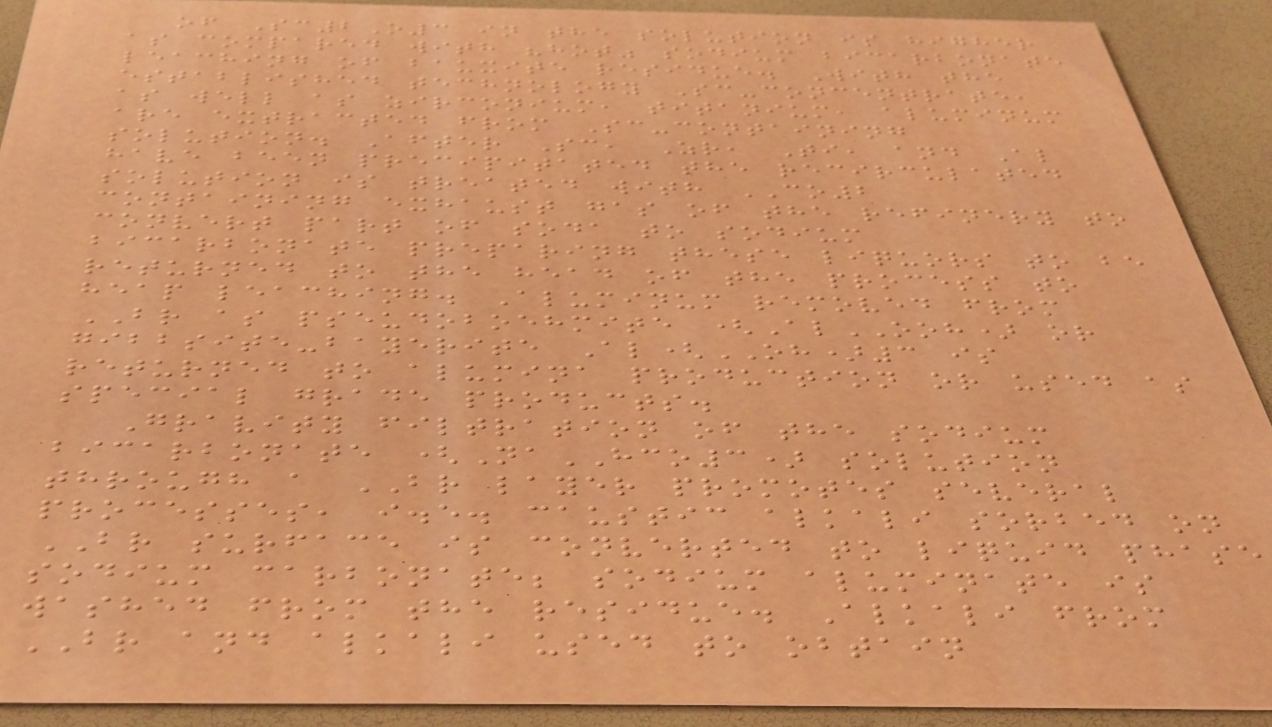of Sc2O3 in the solution is higher
as compared with "hot" sodium bicarbonate
leaching of bauxite residue. With the
established technology Sc-concentrate,
as well as zirconium, titanium, aluminum
are extracted from Sc-containing
solution. After Sc, Zr, Ti, and Al
have been precipitated the recirculated
solution is treated with CO2
containing exhaust gas of the refinery to
convert part of soda to sodium
bicarbonate preparing these liquors to be
returned to the head of the process to
heap leaching. Aluminum removed from
BR as pseudoboehmite (AlOOH) or
gibbsite-bayerite Al(OH)3 is
returned to alumina production or used as
special grade products.
Gravity filtration of the sodium
bicarbonate (NaHCO3) solution
through a BR layer promotes several
processes, i.e. caustic alkali sorbed on
BR surface is converted to liquid phase
sodium carbonate; sodium aluminate is
washed from the residue. Alkali from
BR and alkali used to obtain
